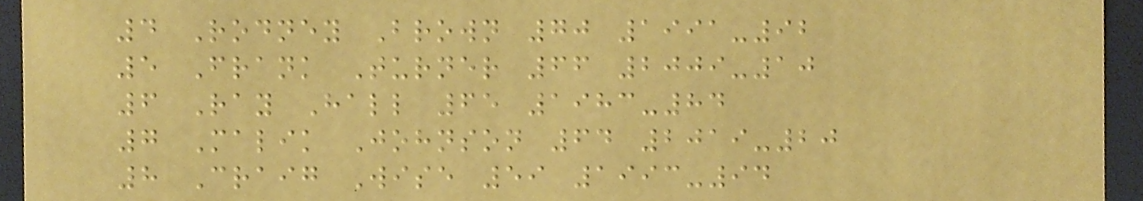4 Rodney Brown 70 1991-92
5 Frank Turner 66 2009-10
6 Ray Hall 65 1983-84
7 Malik Johnson 64 2019-20
8 Craig Wise 59 1993-94
